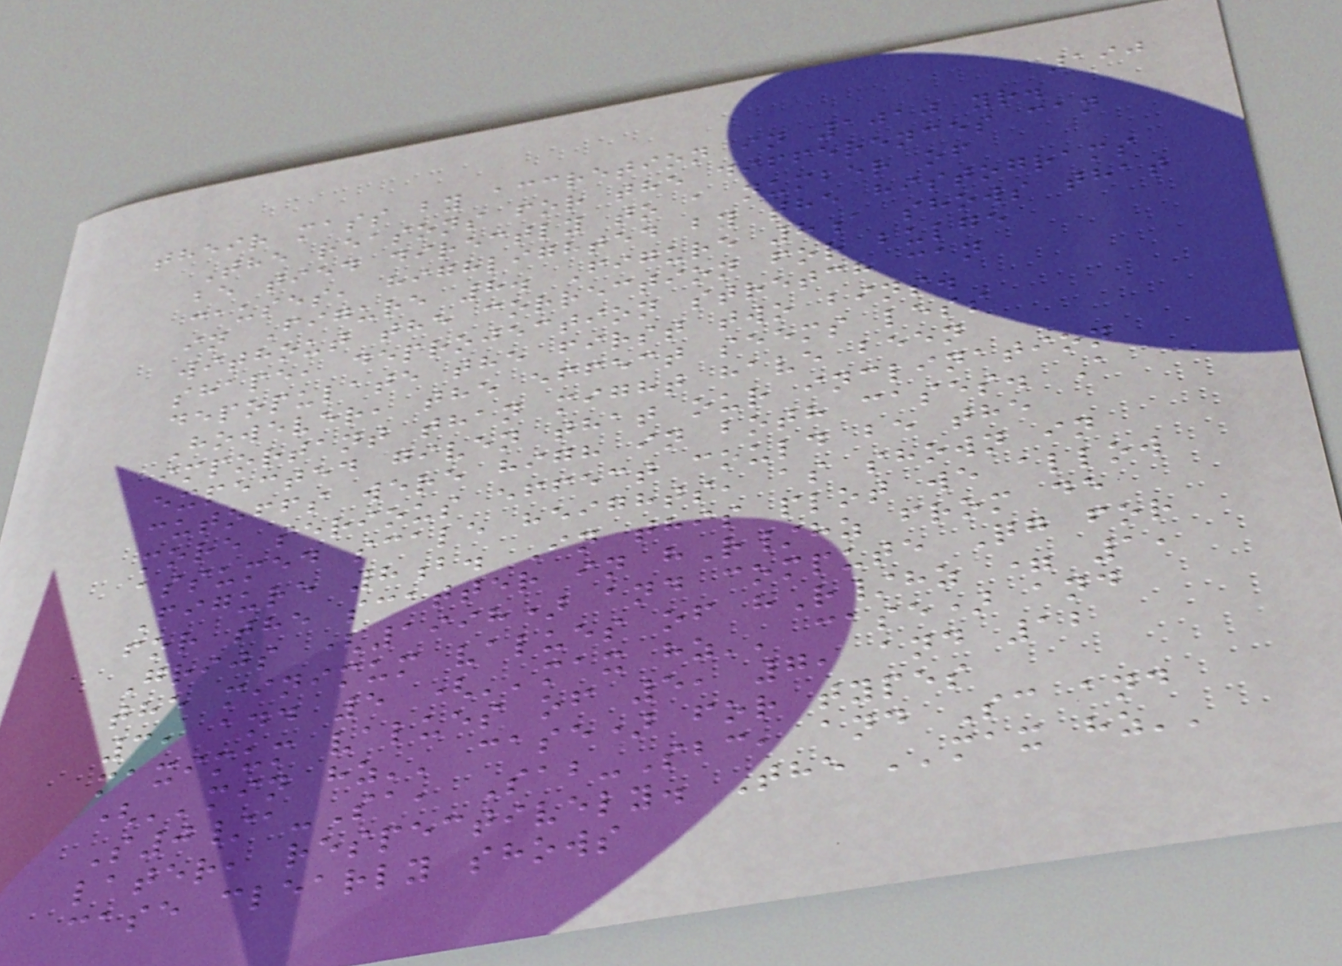190
their mass by accretion in 1010 yr.
The reasons for the differences can
be tied directly to a number of
causes, highlighted by the histograms
in Figure 8. Figure 8a shows that
without the correction for bulge
shape, deprojection stretch can
depopulate the first two bins.
However, the effect seems less
important than might have been
expected given that our inclination
cutoffs were high in both cases. A
more serious effect could be the
assumed scale heights, as shown in
Figure 8b. In this plot we allow
for the scatter in hR/hz from de
Grijs (1998) and compute Qg for
the minimum values of hR/hz = 1,
3, and 5 (''max hz'' case) and
maximum values of 5, 7, and 12
(''min hz'' case) for types
S0/a-Sa, Sab-Sbc, and Sc and
later, respectively. The ''max hz''
case clearly shows
